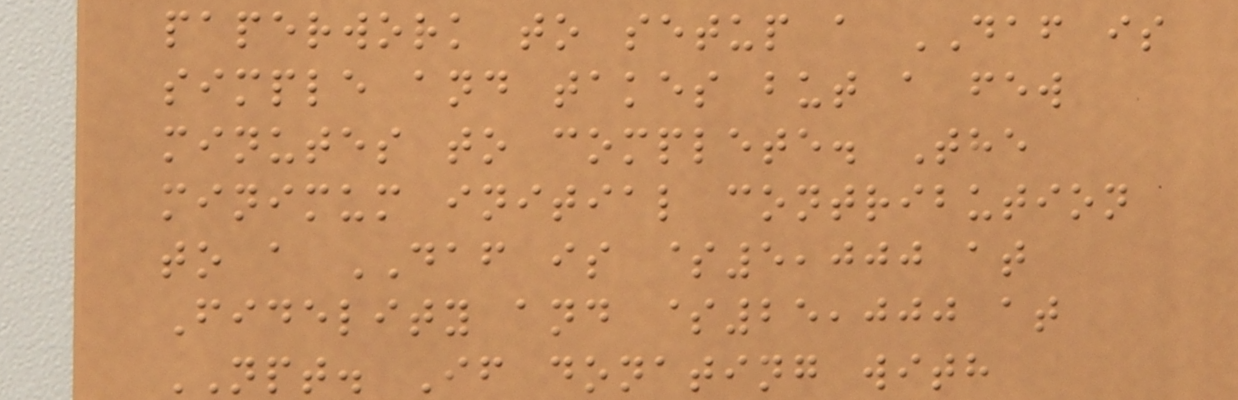paperwork to setup a DAF is
simple and takes but a few
minutes to complete. The
minimum initial contribution
to a DAF is $5,000 at
Fidelity and $25,000 at
NPT. If donating with
